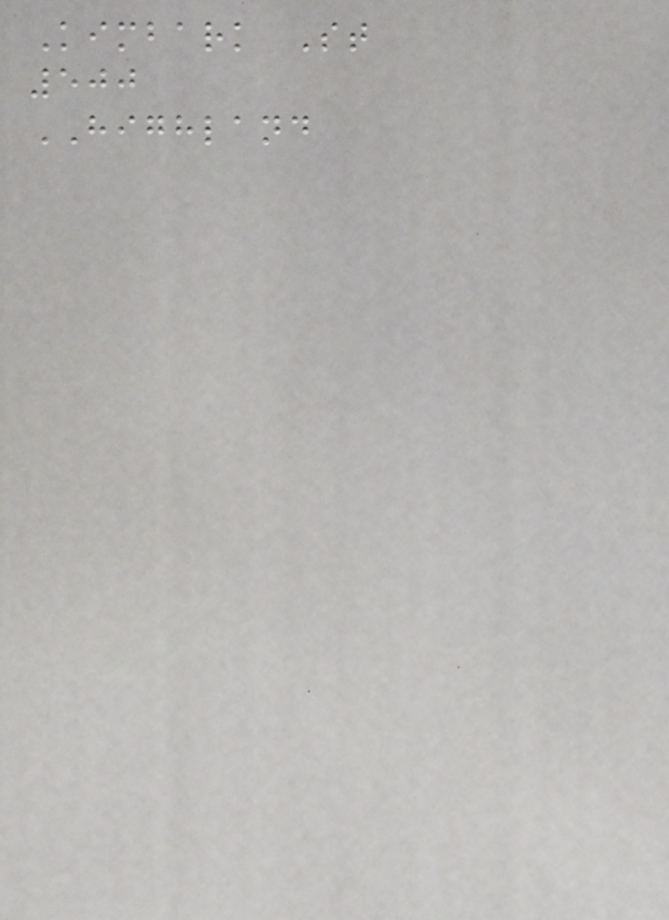Kimbark St
500
HIGHLAND
